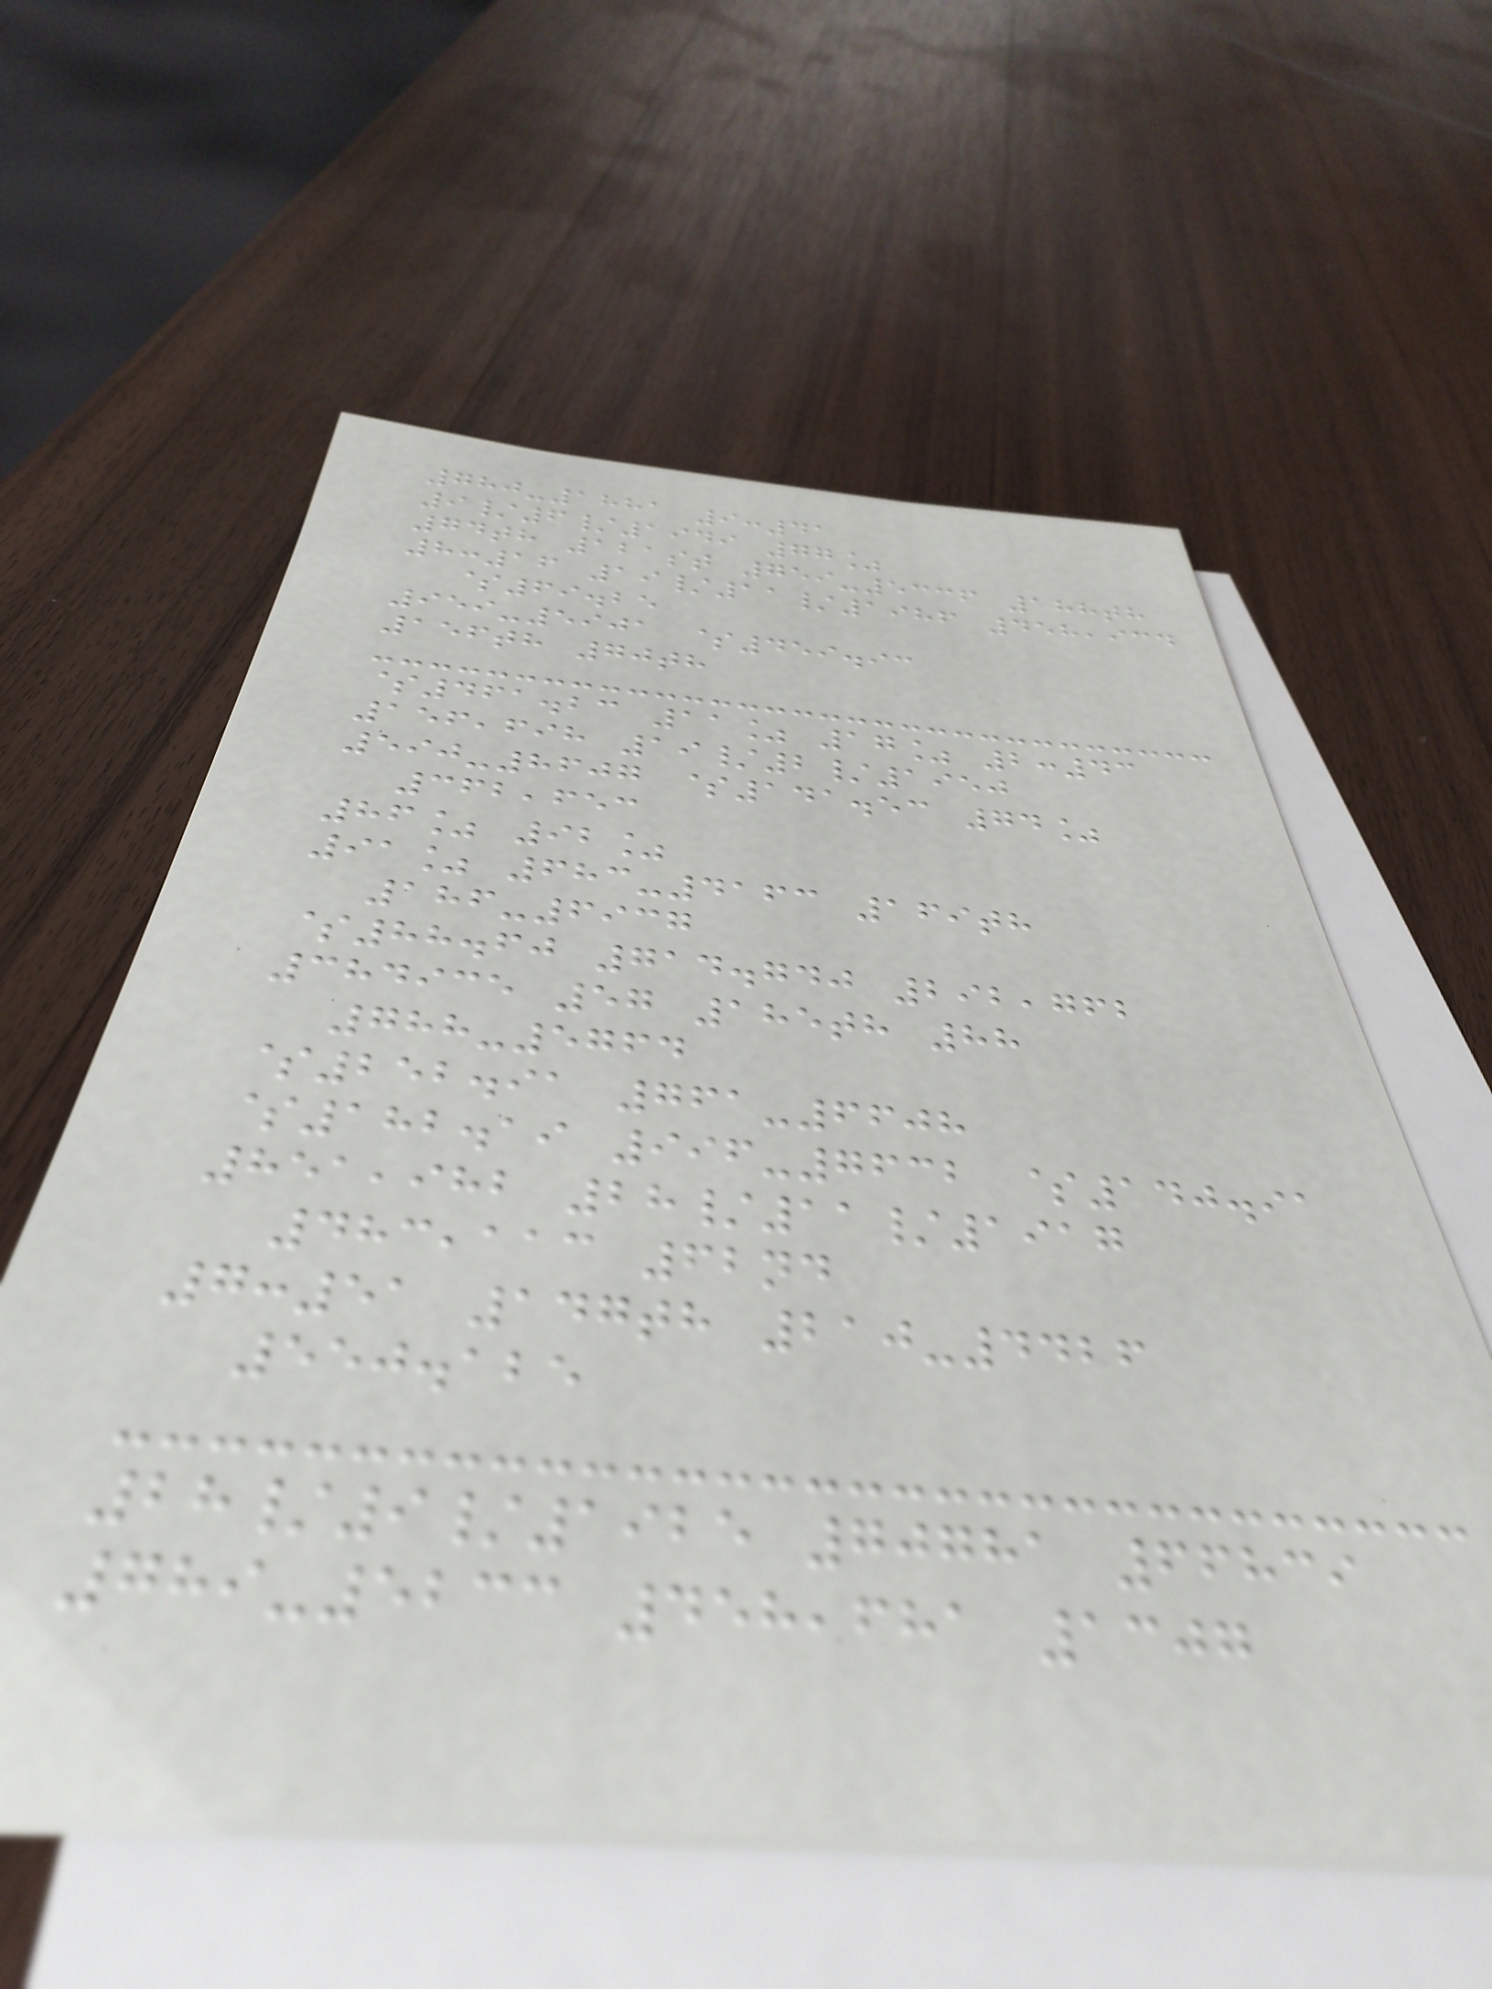780-1881 9:41
9/6/1949 77%
74th 121st 759-5336 188th
8:16 19/11/1986 458,934
$69.25
959-5901 $459.93
156th 70th
$461.23 11% 17% 2:43
156,698 19/2/1950
590-8607 $141.53 74%
362,653
86% 92%
91% 683-4163 169th
186-6937
$88.60 714.740 292,762
384935 57 185th 88
788-5764
$252.91 761-6608
$182.19 996-7632 $140.91
851,982 28/11/1917
483,113 62nd
7:51 147th 210-4426
550.125
28/9/1925 70781 66839
789-5233 458,681 1307
